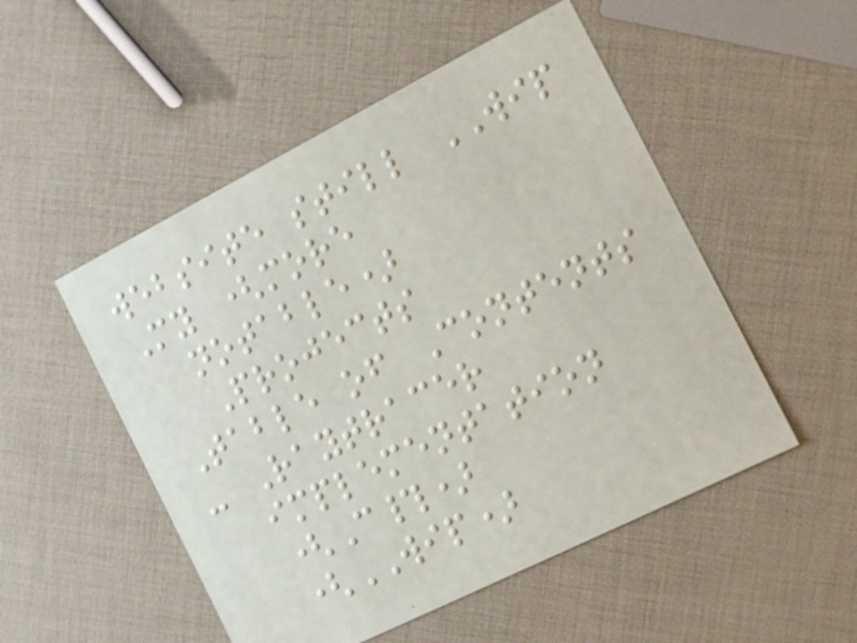website still WIP
My (more
notable)
Projects
Table of Contents
- Raytracer
implementation
(C#)
(WIP)
